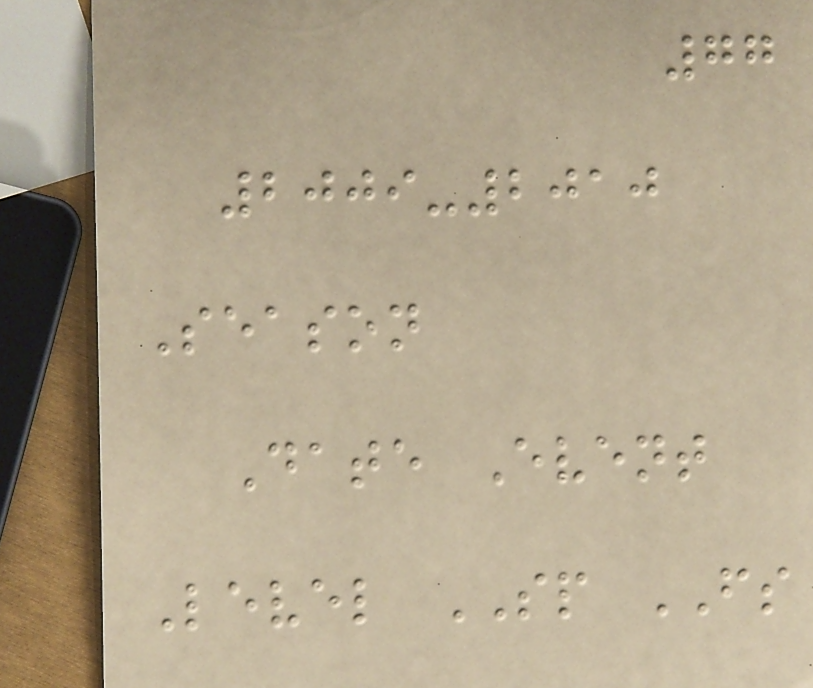77
2009-2010
Season
Date Event
Level SP FS
